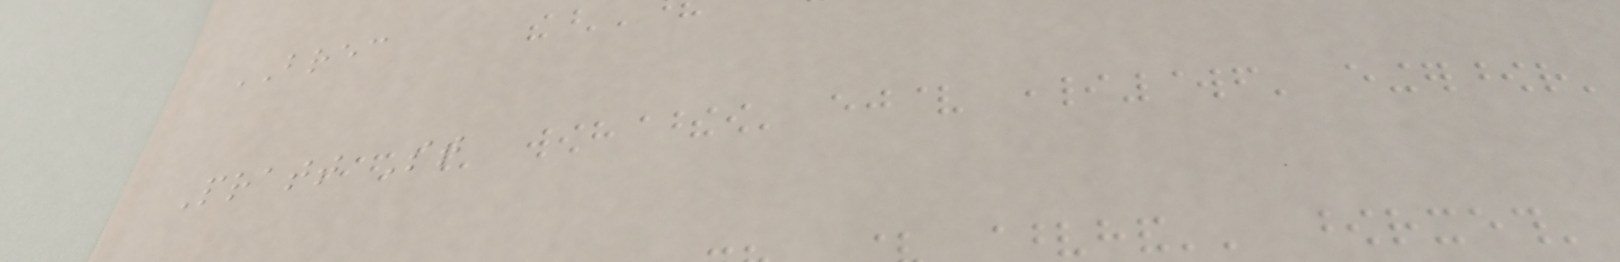BREC
Pratt St
